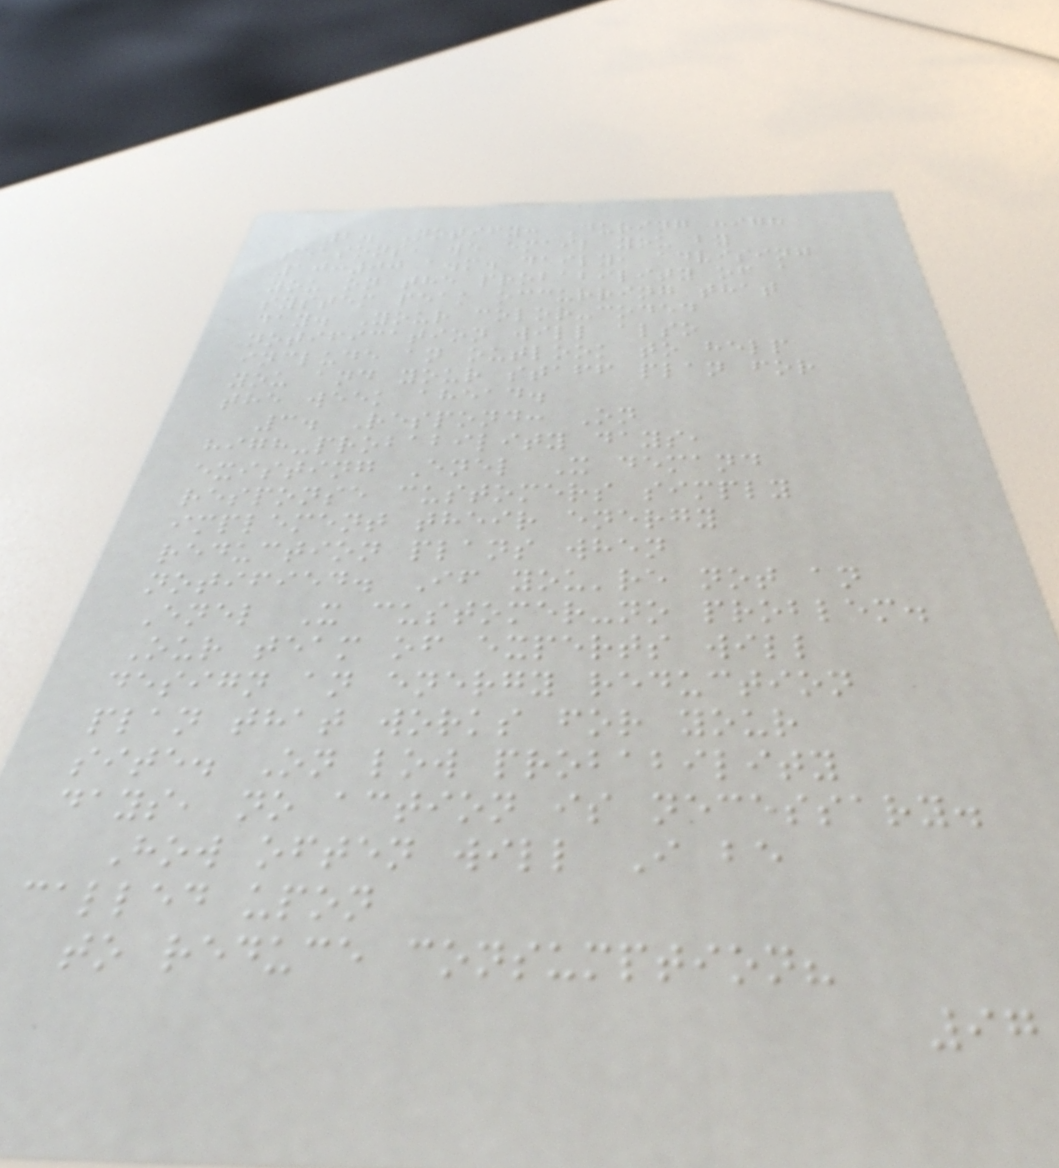2. Notify: During high
seasons, we email you by
10:00 a.m. daily, advising
you on the probability of a
system peak occurring that
day. Your color-coded
notification will also
include an outlook to help
you and your staff plan for
the week ahead.
3. Respond: On
high-probability days,
existing Enel X demand
response customers simply
implement their energy
reduction plans when
notified. If you're not an
Enel X customer-no problem.
Our team of experts will
design an energy reduction
plan that works for your
site. On low probability
days, no action is necessary.
How often will I be
called upon
to reduce consumption?
97
